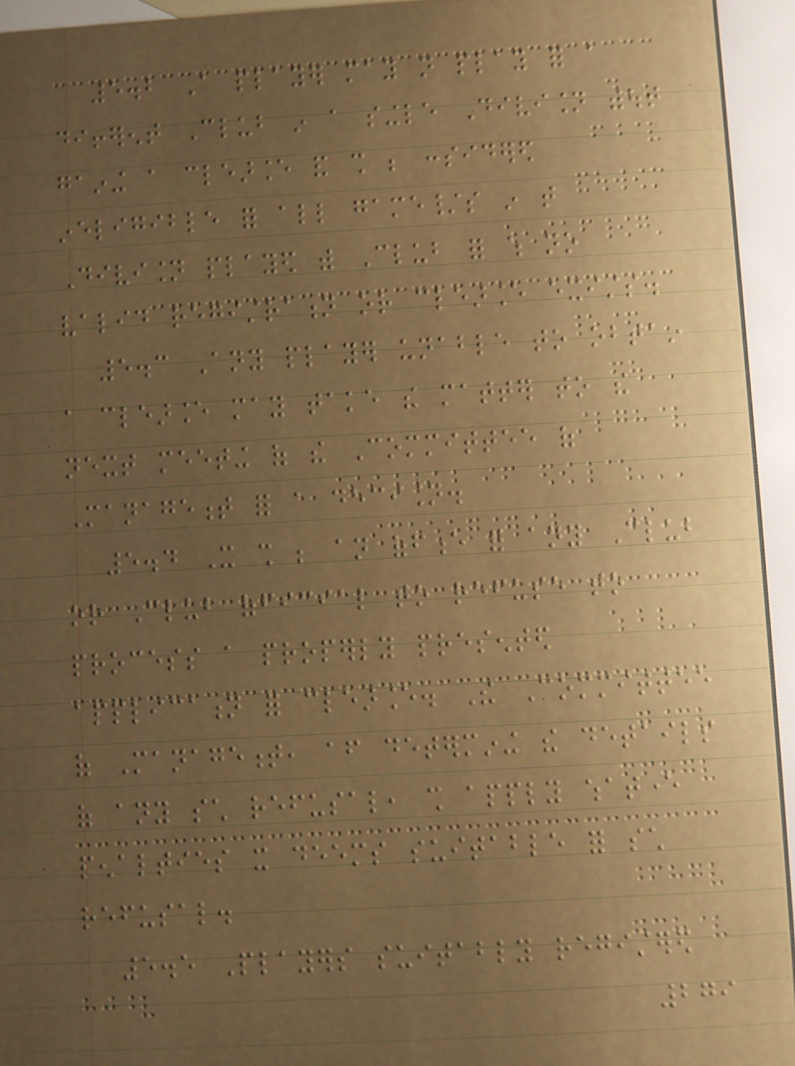5.2 A player may not play for a
different Club in a single Division without
gaining a clearance and shall be considered
ineligible for all game/s in that
Division played with Club for which no
valid registration or clearance exists.
5.3 Any player unable to obtain
a clearance may take the matter to the
next meeting of the Committee of
Management for a decision.
5.4 It shall be an offence for any Club
or Club official to refuse to
process a properly presented
application for clearance. The Committee
of Management, after determining the details
of any such refusal, shall apply whatever
penalties it deems suitable for such
refusal.
5.5 Players suitably registered
279
